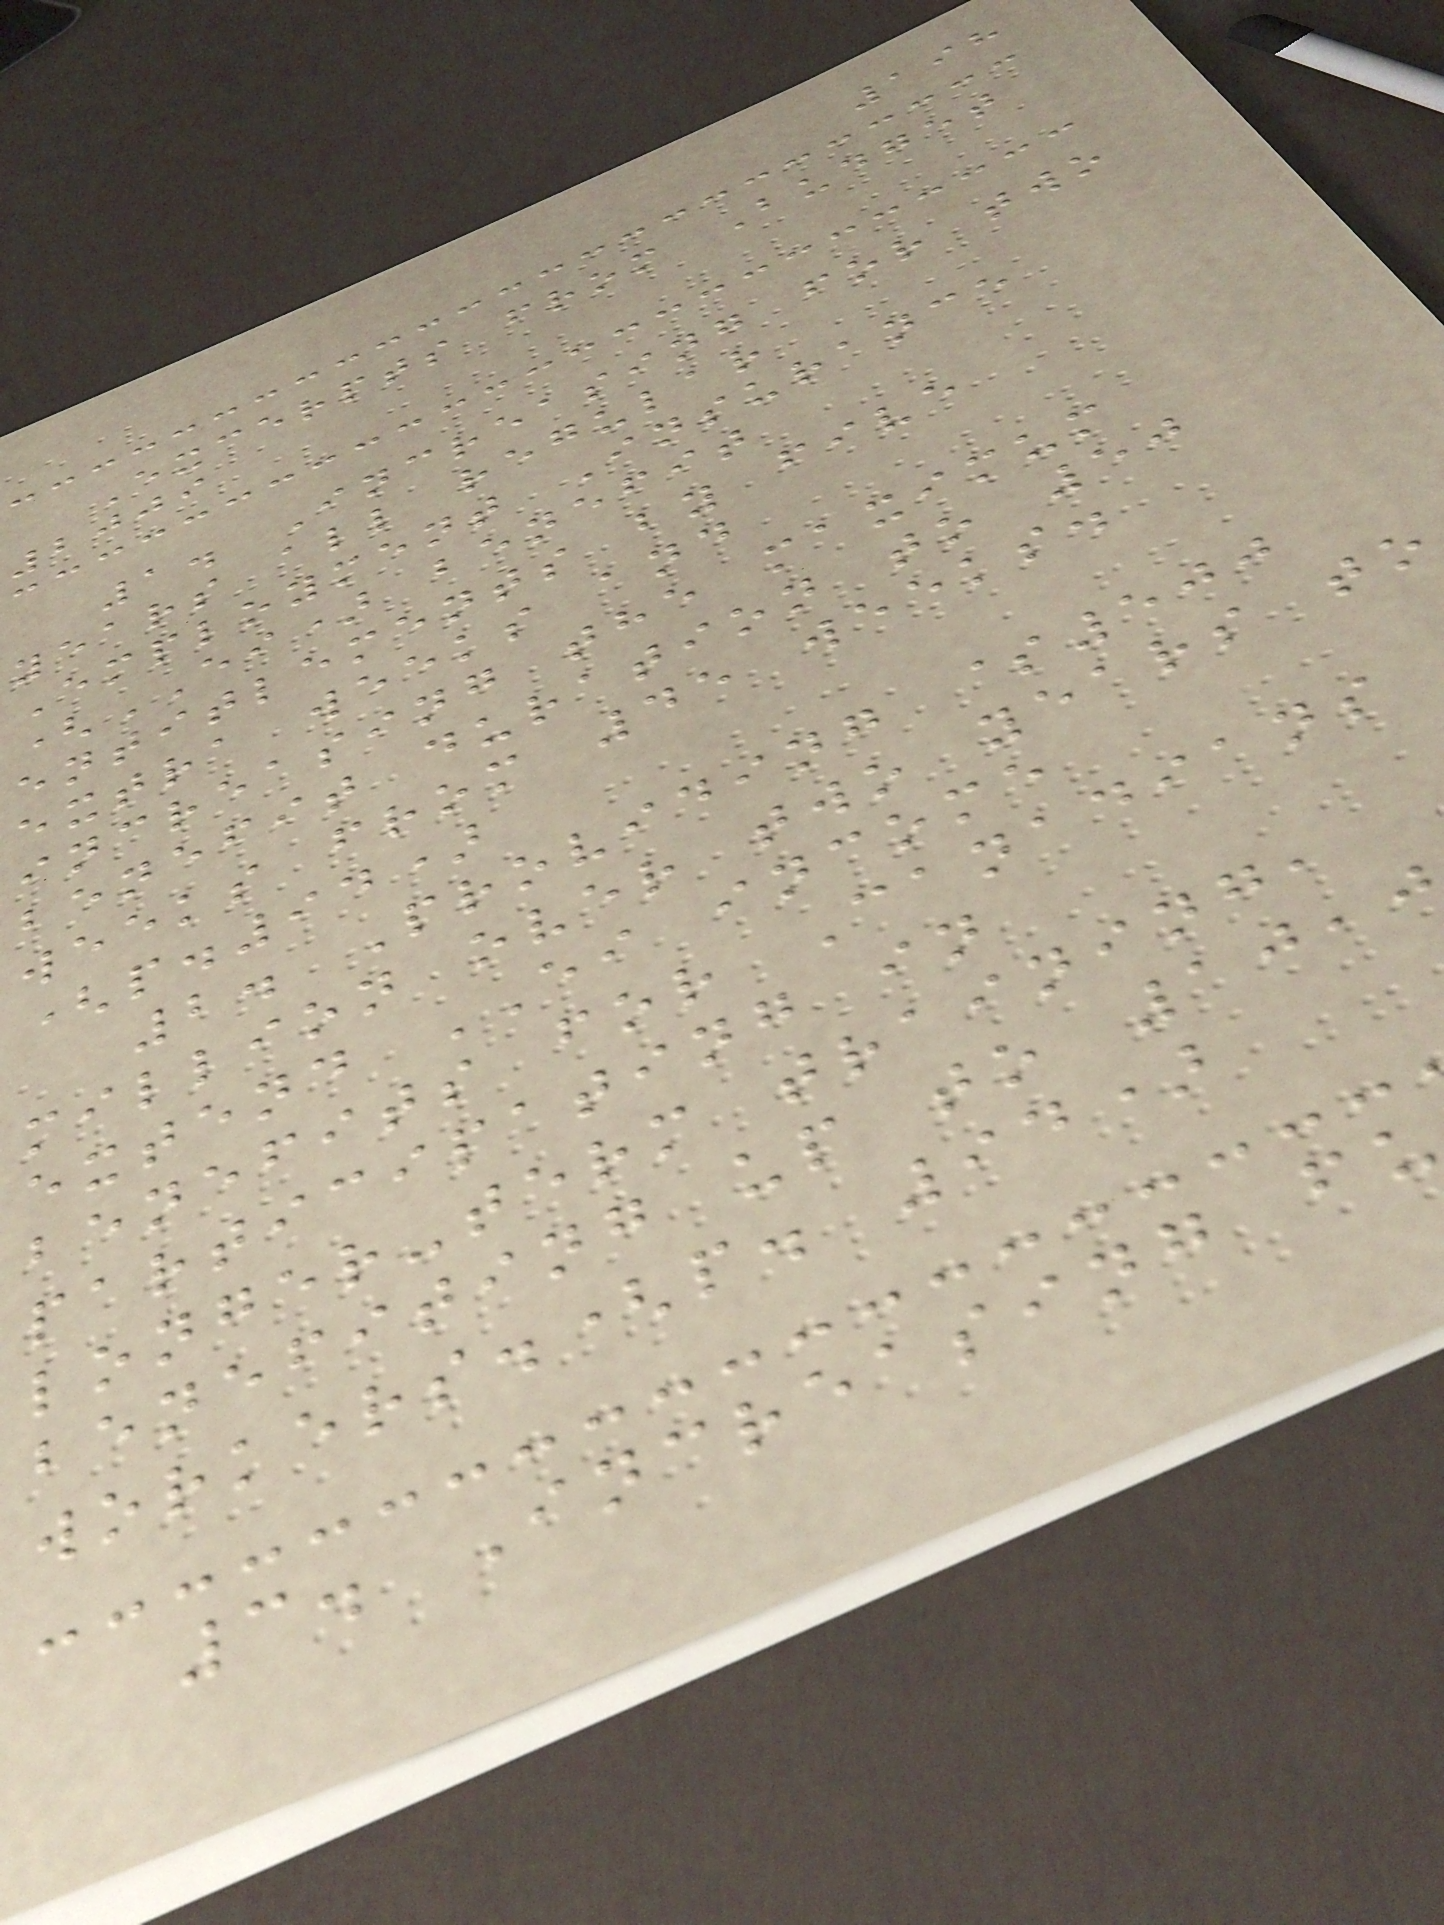198
Excerpts from Budget
2009
1. Increasing for two
years all regular
Employment Insurance
(EI) benefit
entitlements by five
extra weeks and
increasing the maximum
benefit duration to 50
weeks from 45 weeks.
(p.94)
2. Providing $500
million over two years to
extend EI income
benefits for Canadians
participating in
longer-term training,
benefiting up to 10,0
workers.(p. 94)
3. Increasing fu
